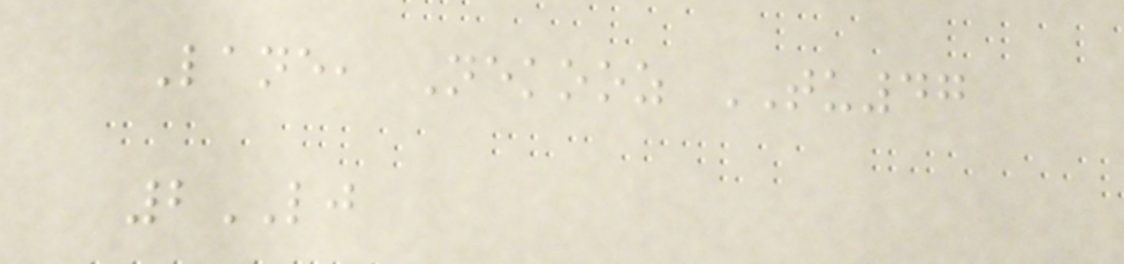Lane, Nekooz TU47
2LJ
